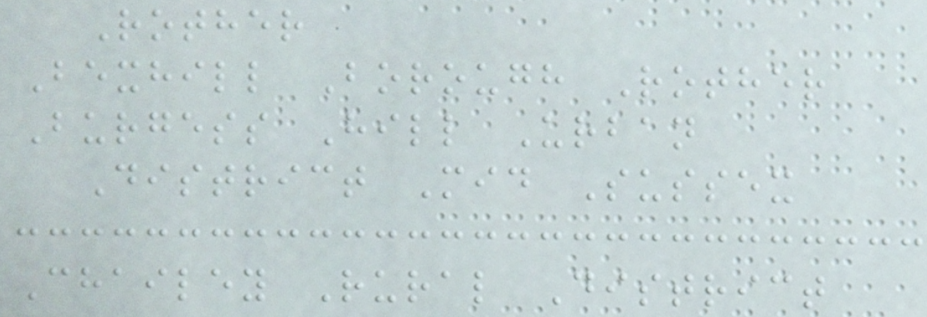Rother
Bexhill Borough Rother
Burgess Hill Urban
District Mid Sussex
Chailey Rural District
